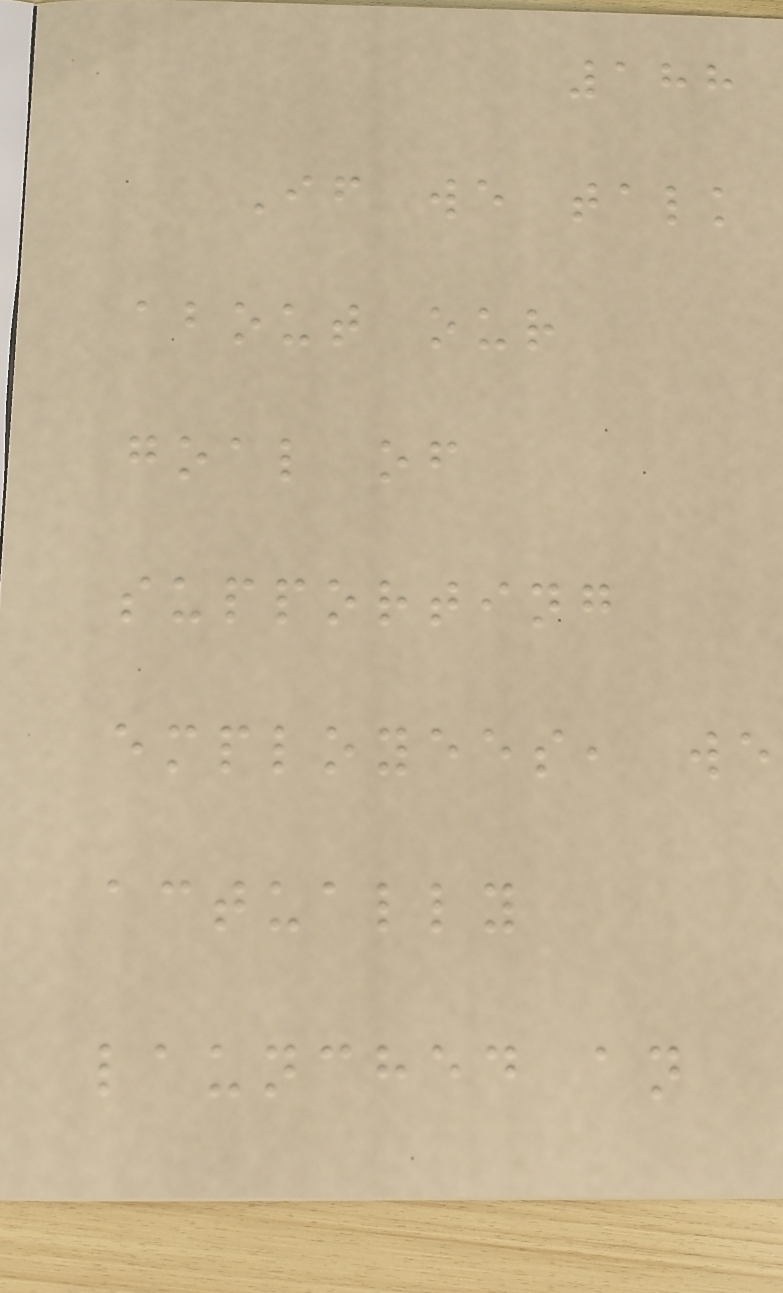188
If we talk
about our
goal of
supporting
employees, we
actually
launched an
